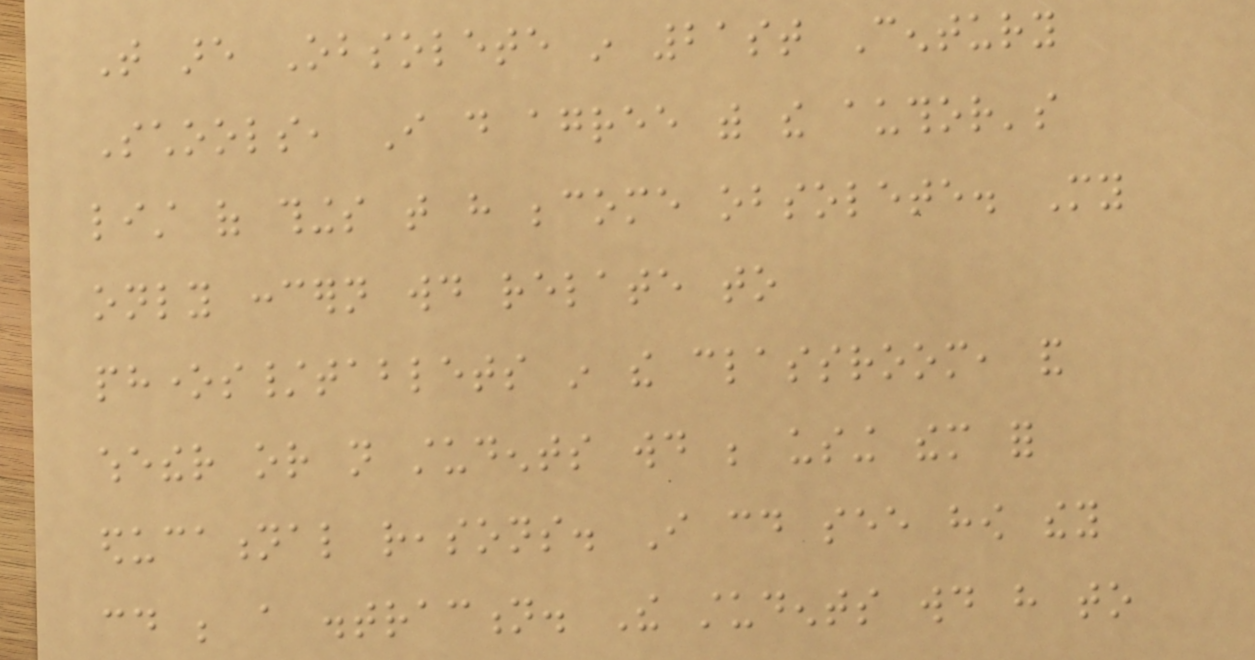That are Obsolete in 21st Century
Schools, I do agree with the author's
list of things that have become obsolete. My
only concern would relate to
phones/tablets in the classroom, and
whether or not students would be using them for
educational reasons. I could see how they
could be a distraction. The students would have to
